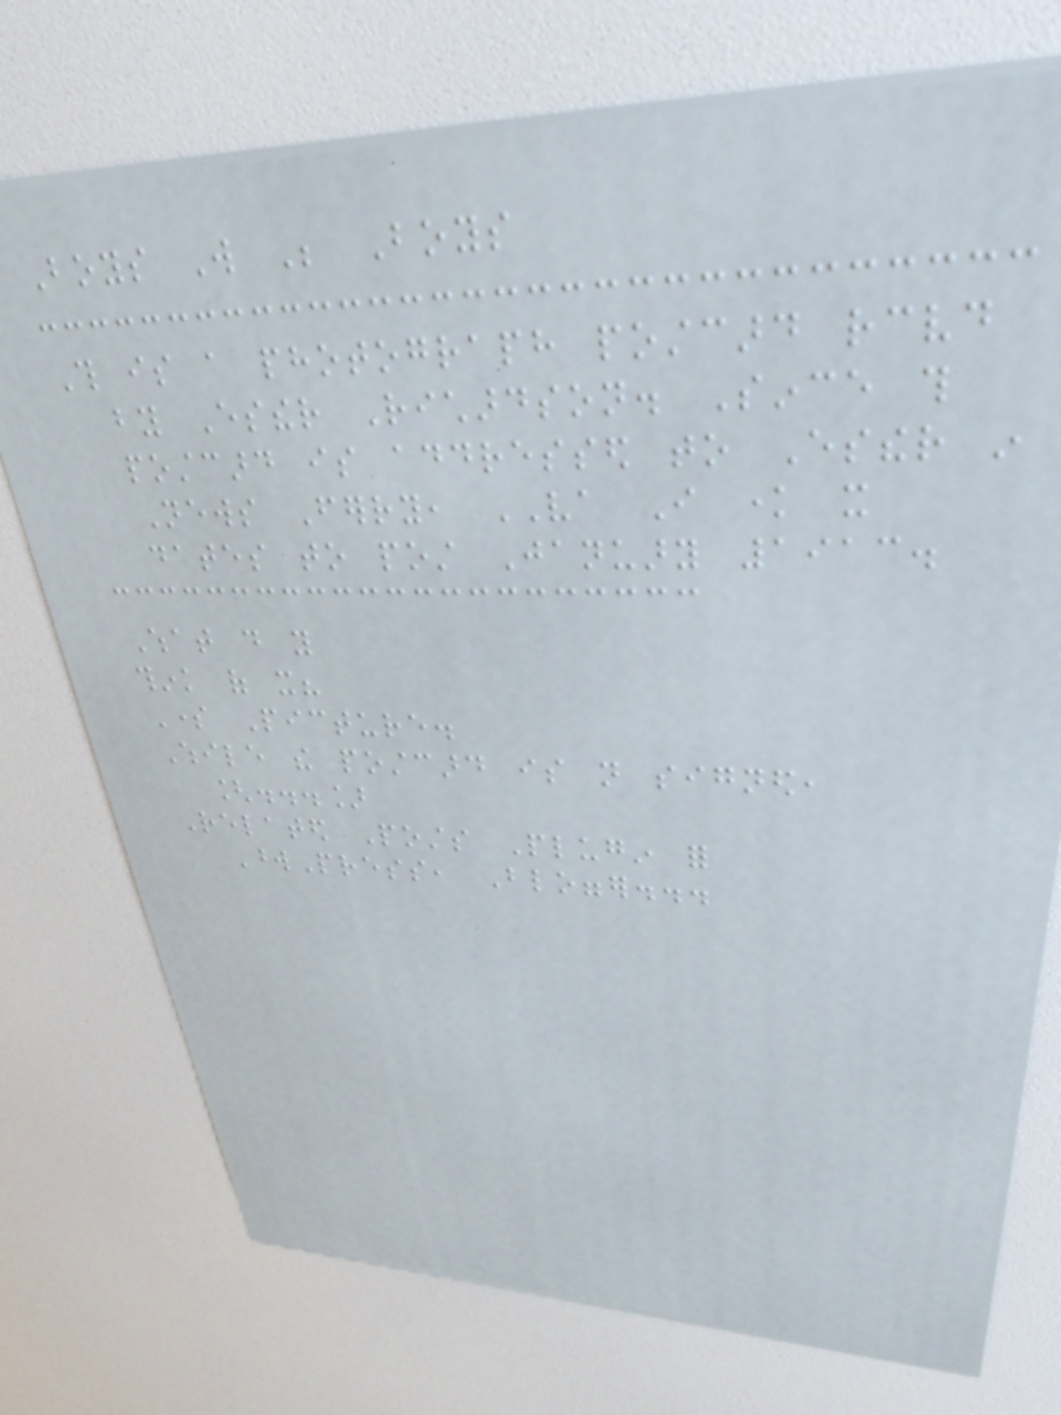Boys Will Be Boys
This is a photograph postcard received
by Esther Richardson. Since this
postcard is addressed to Esther in
News Ferry, VA I know it
dates to post January 1913.
What do you
think of it?
Some Picture.
While the postcard is not signed,
[...]
Related Posts Plugin for
WordPress, Blogger...
